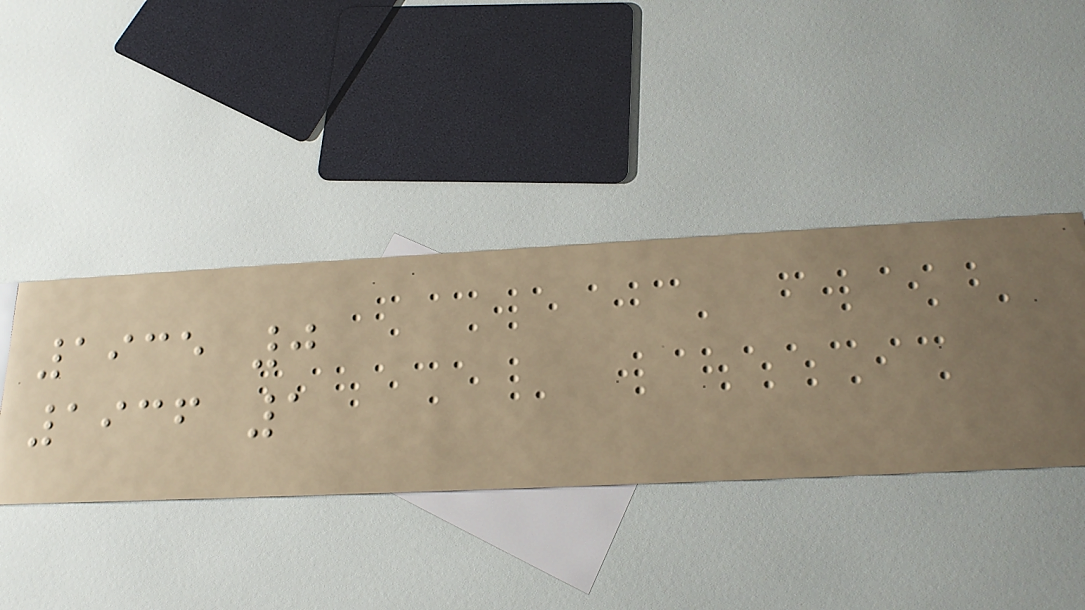1935 0
1936 1
